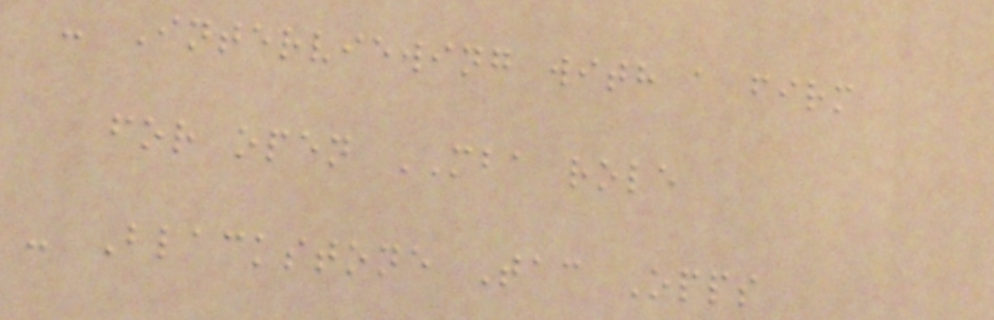- Interviewing with a firm
for open MBA role
- Blackstone Tac Opps
